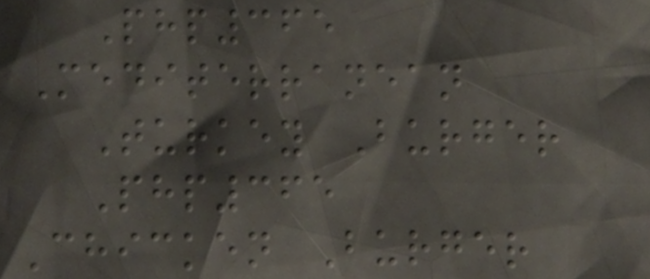Php365
Mediterranean
Turkey Burger
Php365
Chicken Burger
